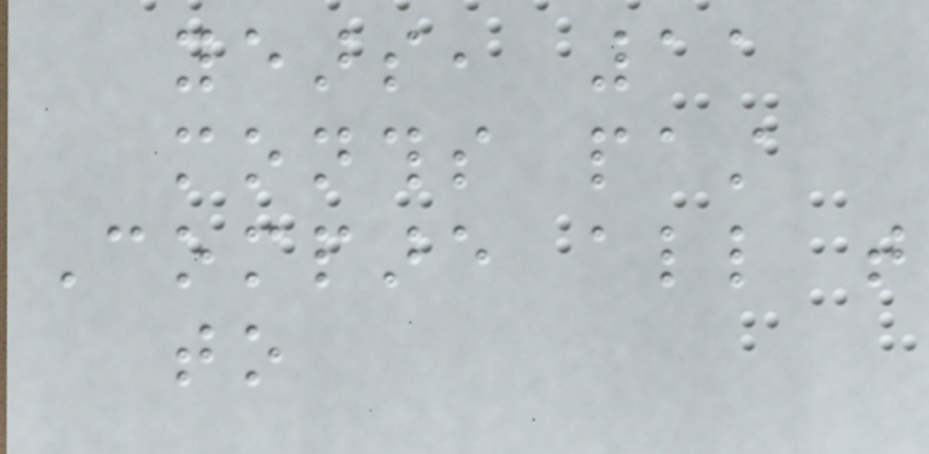years, 11
months past
Compare all that
to
